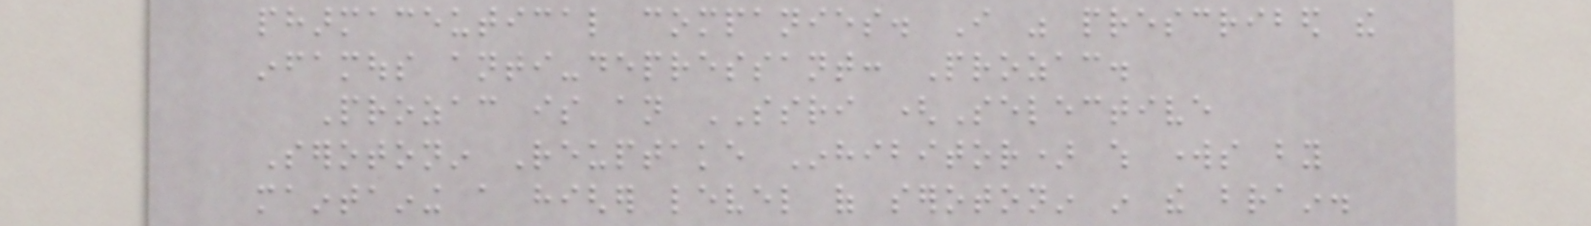pharmaceutical companies. I was prescribed the
infamous anti-depressant: Prozac.
Prozac is an SSRI (Selective
Serotonin Reuptake Inhibitor) which works by
maintaining a higher level of serotonin in the brain.
